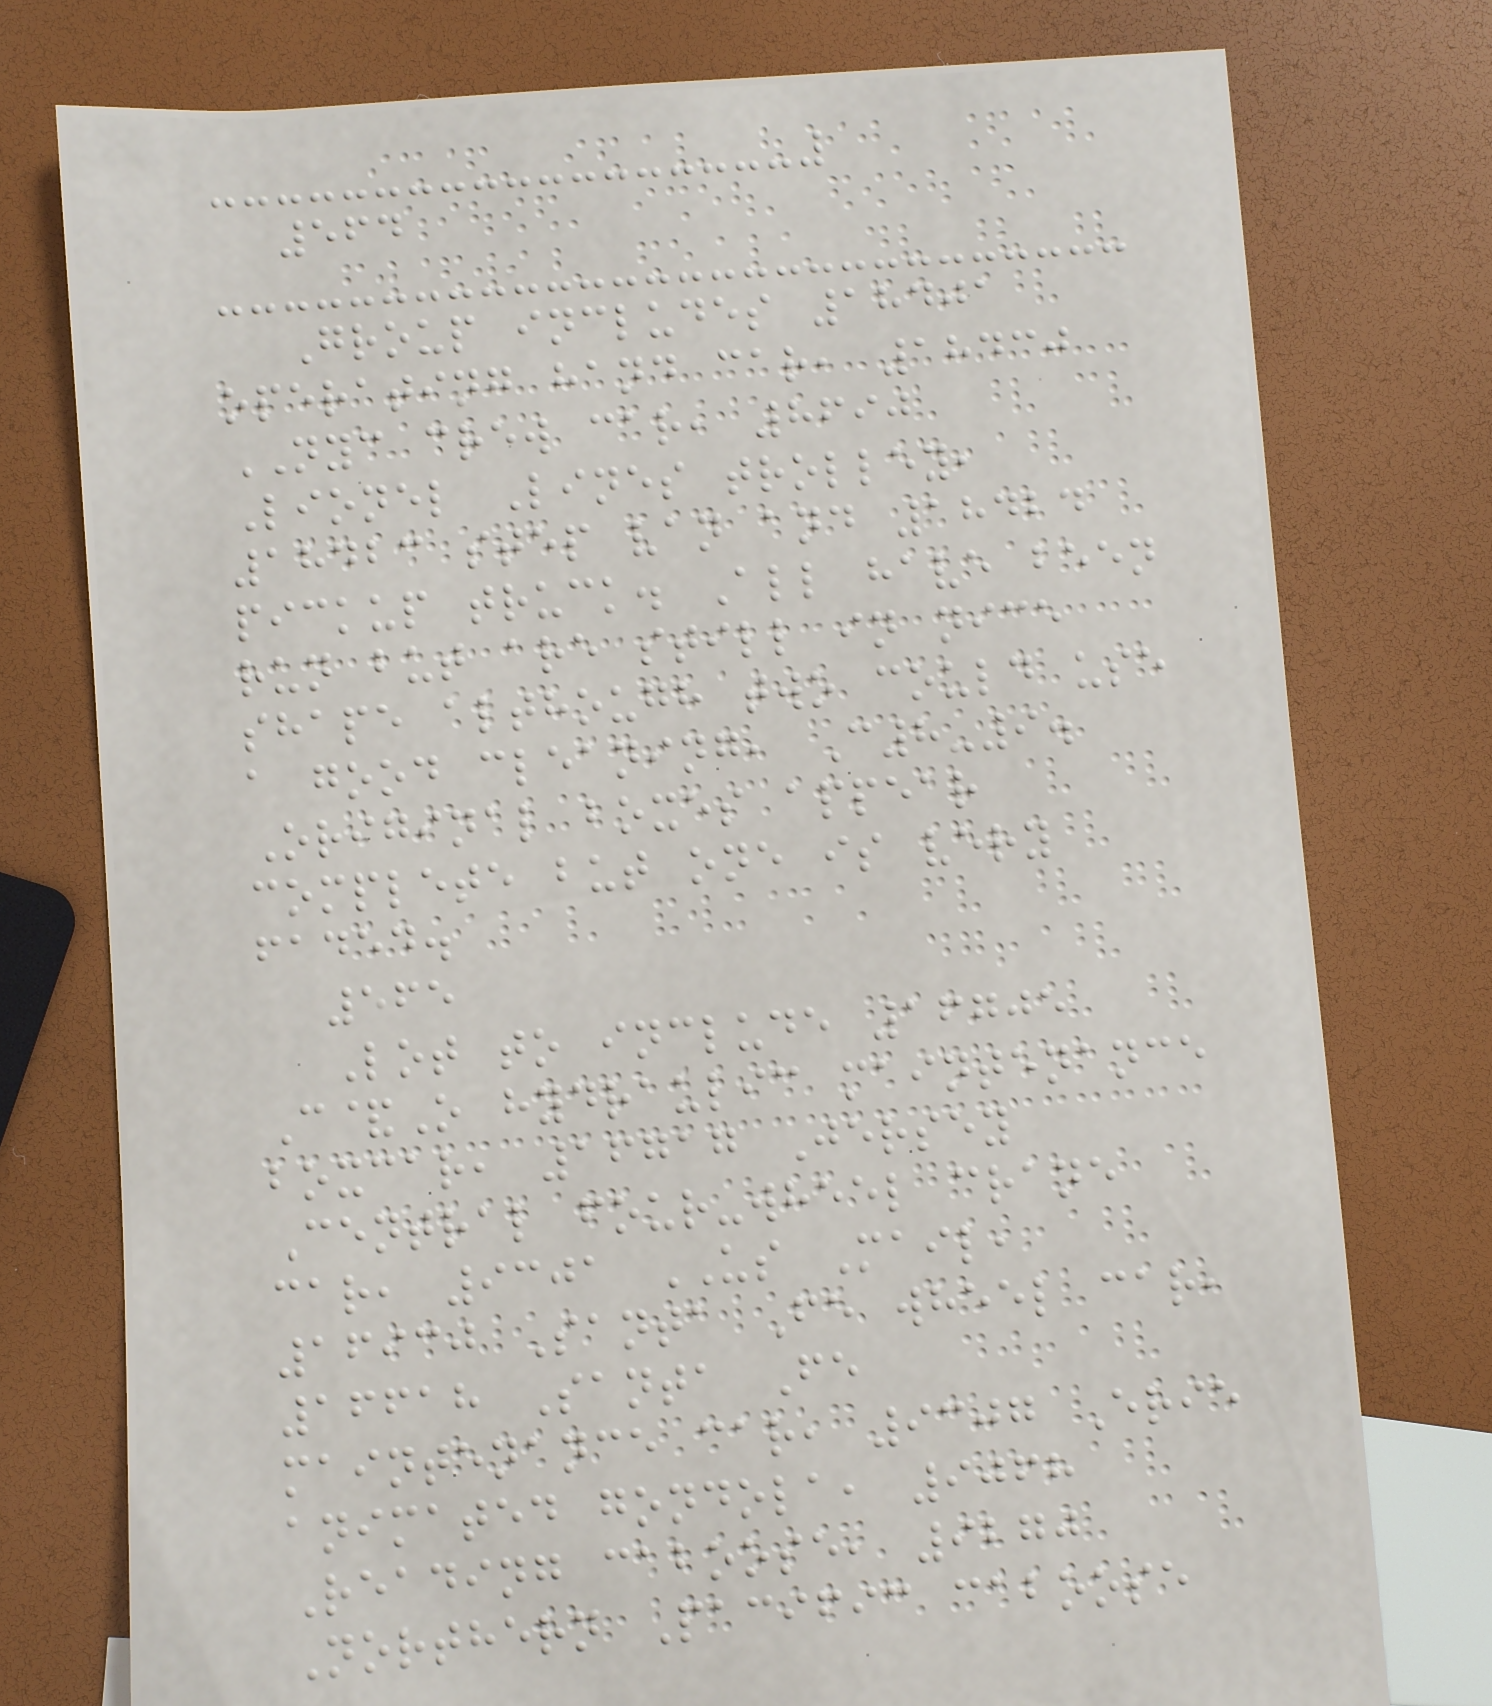564
Group includes 18401
operating hand car, 18430
NYC crew car, 8690
Lionel Lines trolley,
18423 step van and 18424
pickup truck. All have been
run but are still in nice
shape although two could use
a good cleaning, C8-9.
Original boxes appear
complete but one is very
faded.
565
Lot to include 16705
C&O hydraulic maintenance
boxcar, 16717 Jersey
Central four-wheel crane
car, 9301 US Mail,
16930 Santa Fe wheel car,
16618 Santa Fe
maintenance car, 9307 Erie
animated gondola, 9068
Reading caboose, 9270
Northern Pacific caboose
